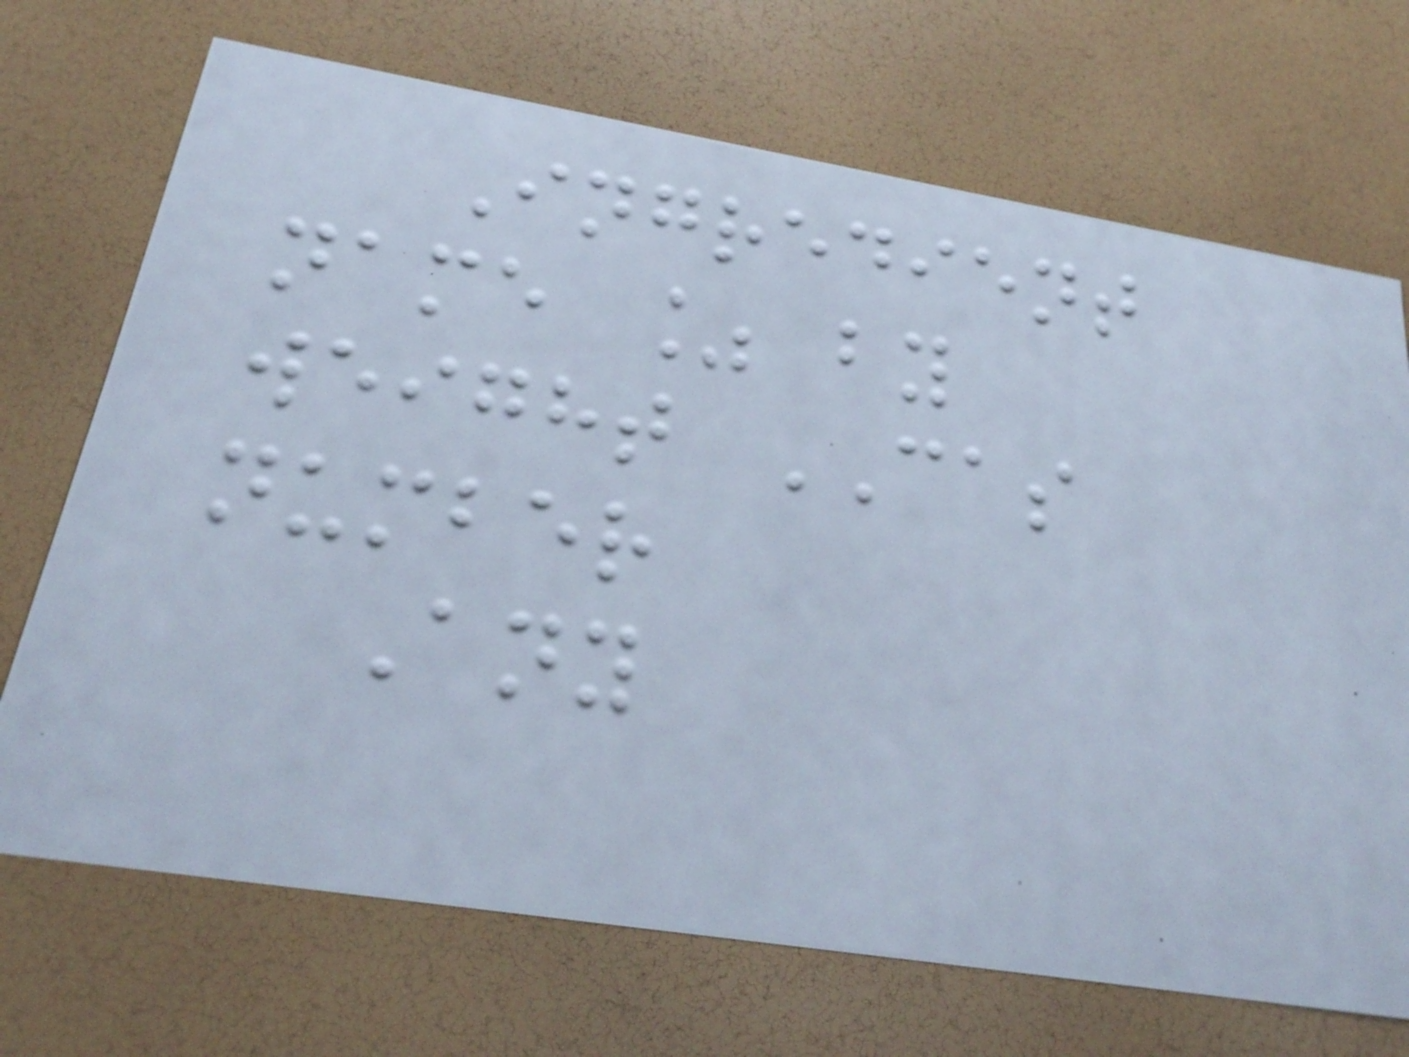Ingredient
name % by
weight CAS
number
Any
